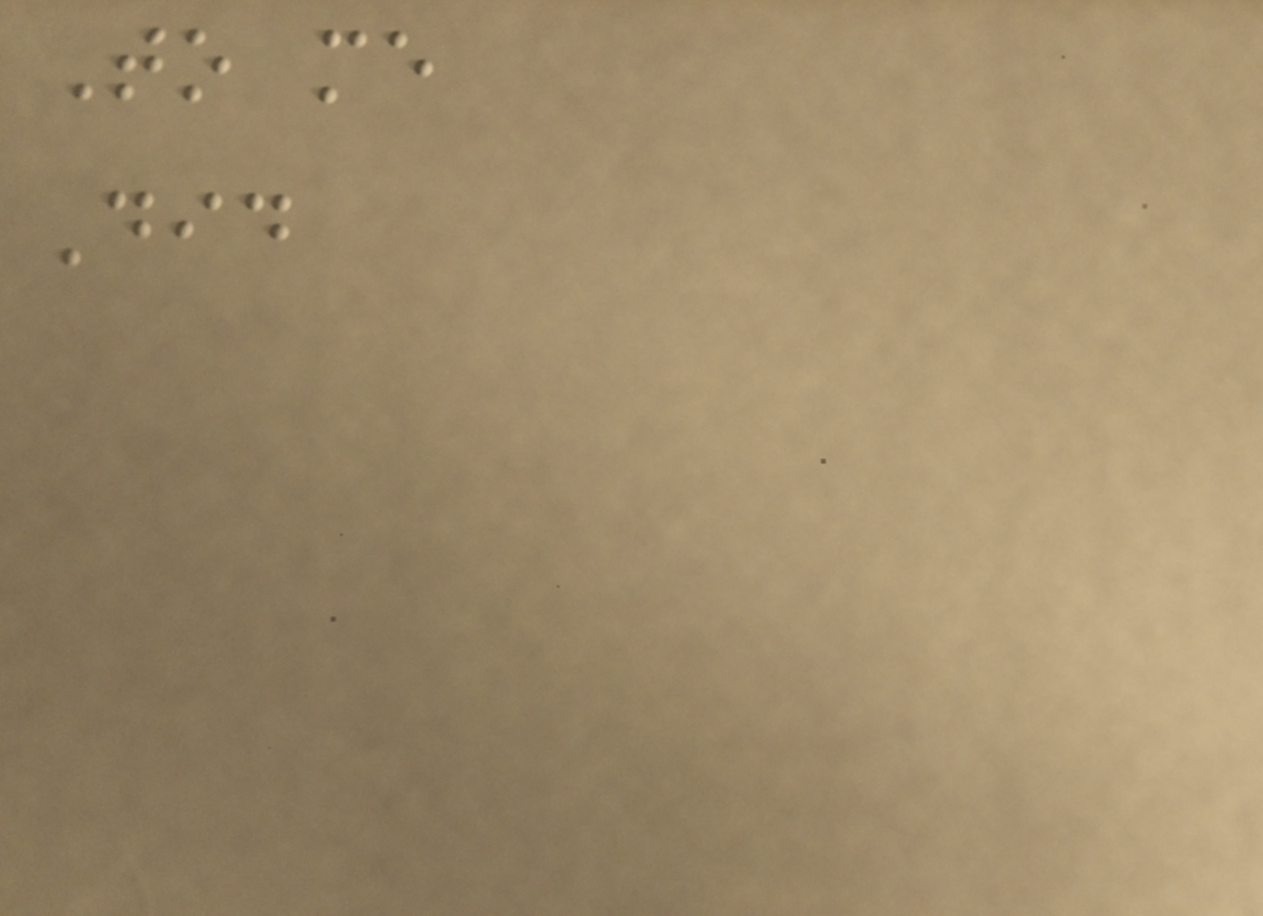To me
Did
